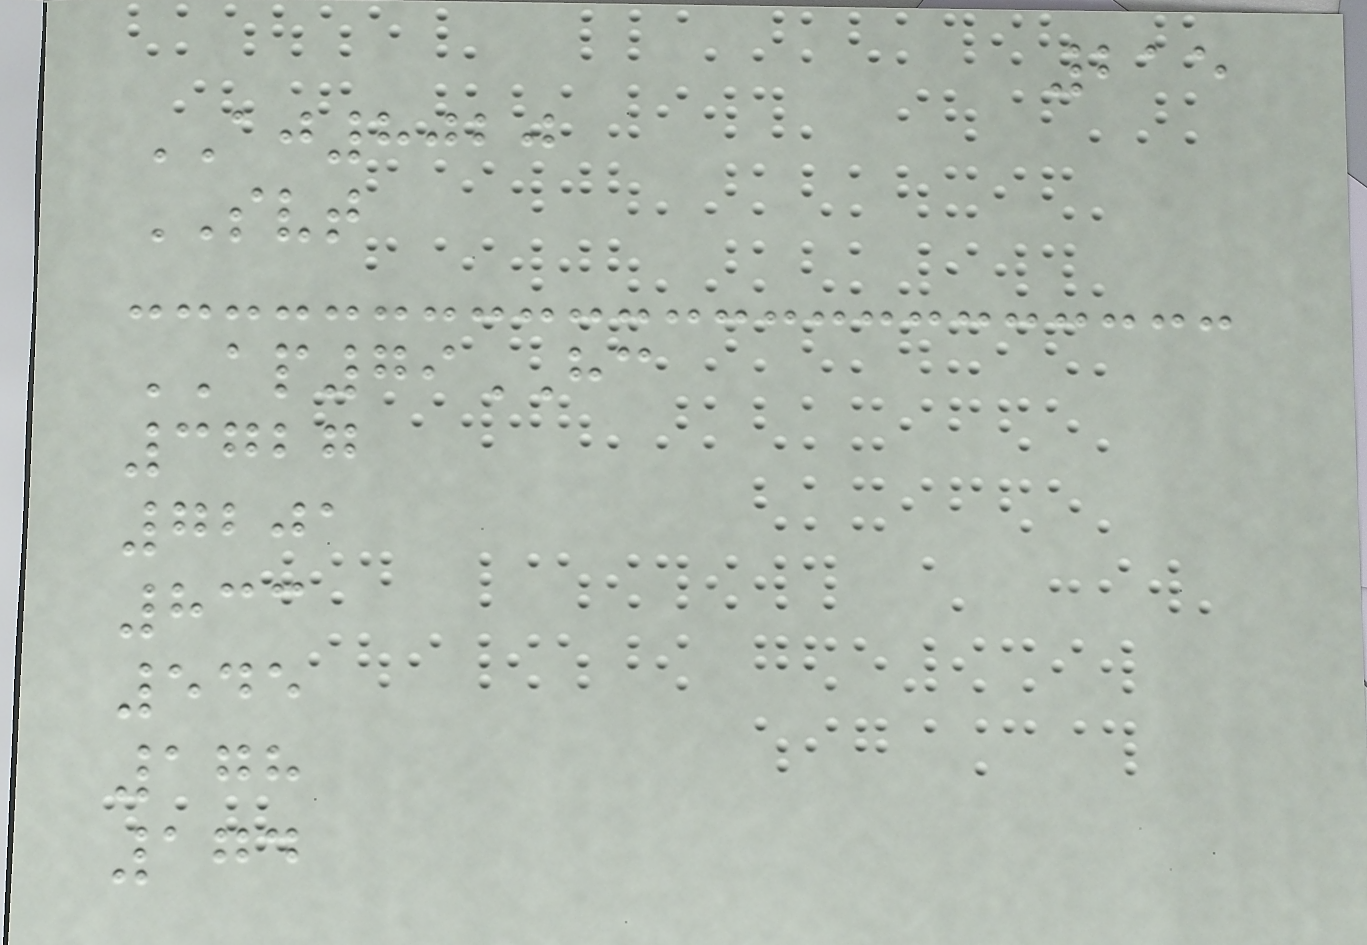215
AJ8020
SVT
AP79HC
3727
7201
833
545
178
174
